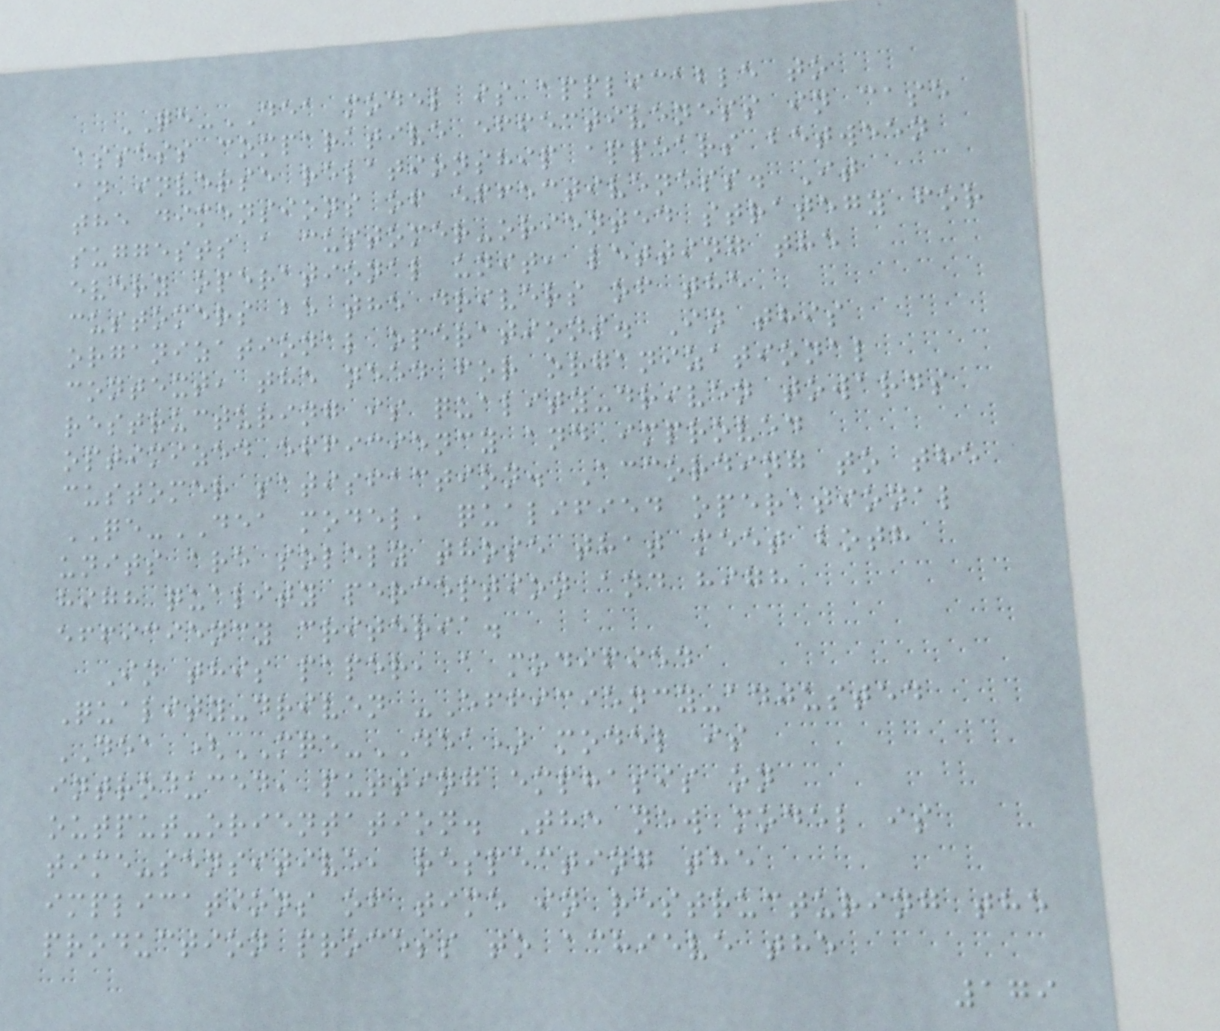QE-DEA model is applicable to
assess comparative effectiveness in case
an inverse relationship appears between
the dimensions of effectiveness. It
suggests a customer-oriented strategy for
every operational unit, letting the
customers be the drivers of the
organizational operations. In this
context, the need for organizational
restructuring is quality-driven towards
optimized efficiency and improved
customer satisfaction. According to the
QE-DEA model, qualified operational
units are solely those that meet both
high quality perception and high
efficiency criteria.
In this paper, a modified
Quality-driven -Efficiency-adjusted
DEA (MQE-DEA) model is
introduced, putting emphasis on
output-orientation. The new model is
time-sensitive, respecting the
implications of time in restructuring the
production process to achieve the
179
